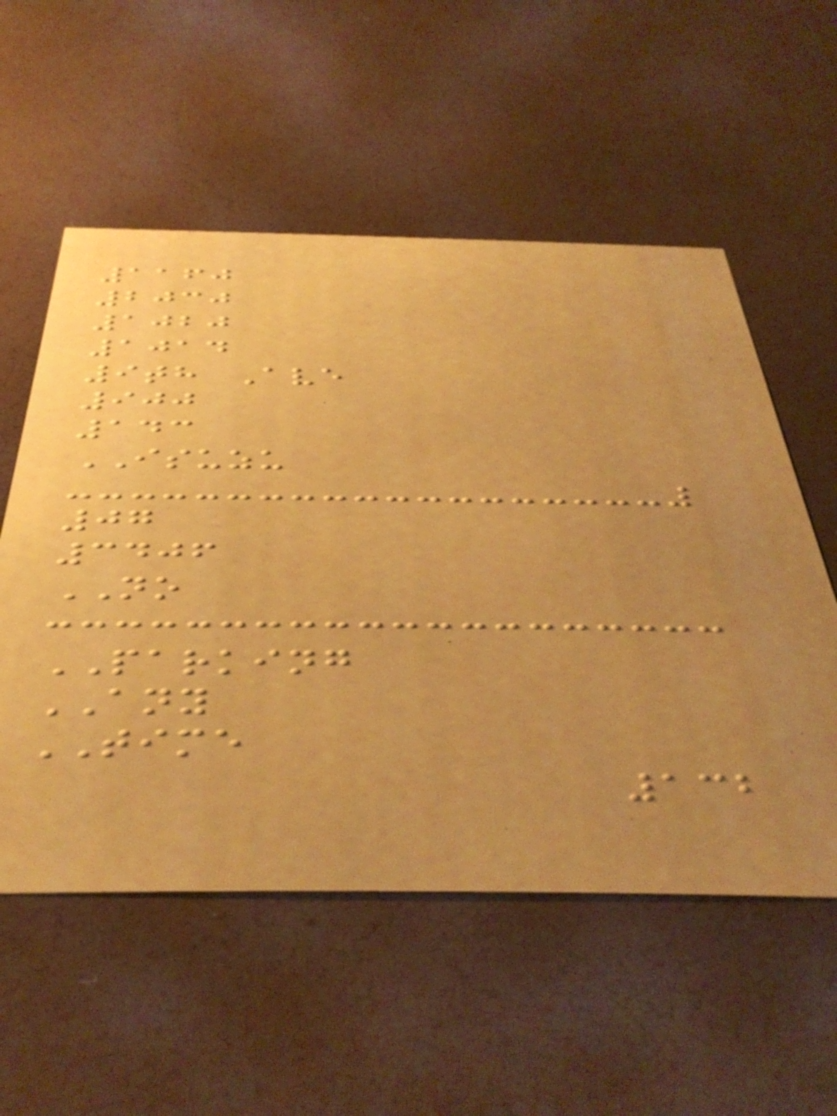1160
2030
1020
1014
9th Ave
900
143
ISUZU
07
3406
NO
PARKING
ANY
TIME
132
